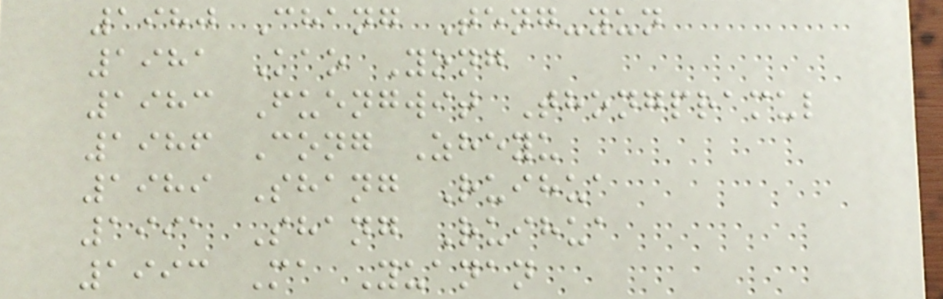1980 Chang Teng-yun
1981 Kao Yong
1983 Fuengwit Thongpramul
1986 Cong Zheyu
1989 Shang Ruihua
1991 Shang Ruihua
1993 Ma Yuanan
